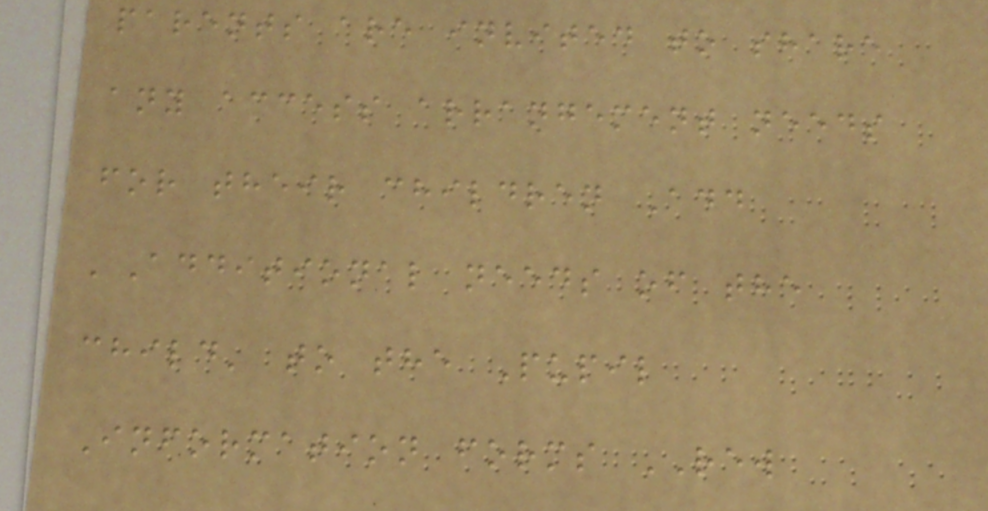parents are invited to share
any access arrangement needs
for their children Add
'Additional needs of the
child' to the Pupil
Information forms REW
